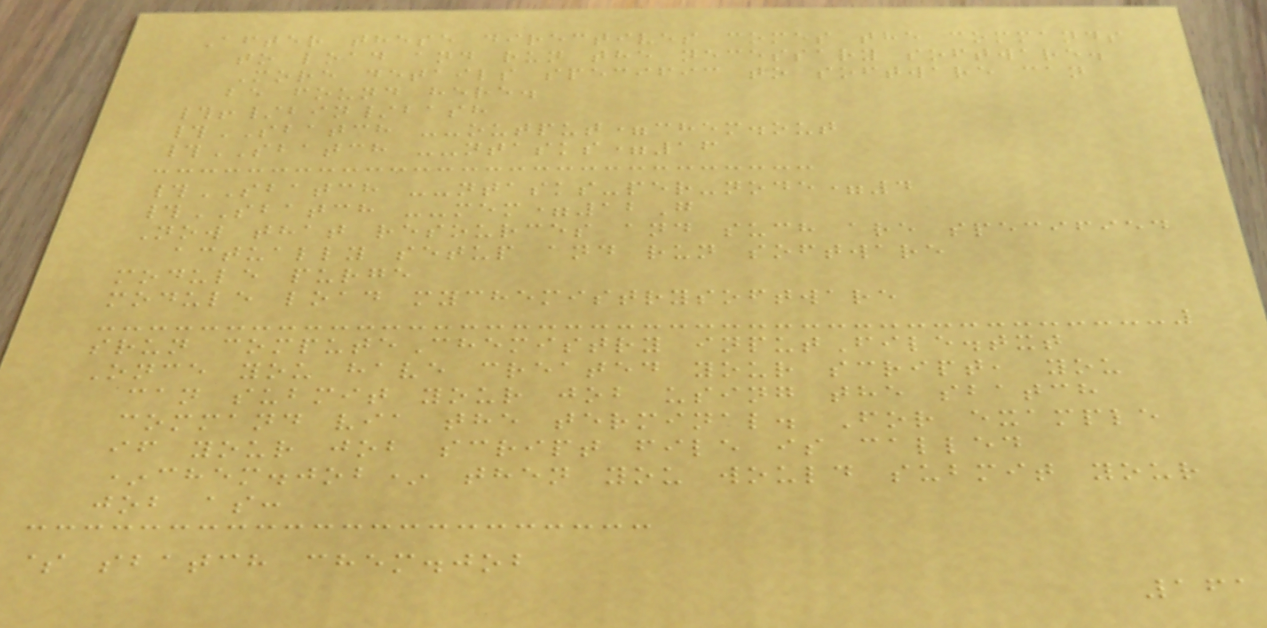After these directives comes the commands
to load and run the necessary software.
More details specific to software can
be found here.
#!/bin/bash
#SBATCH --output=chem.out
#SBATCH --ntasks=16
#SBATCH --ntasks-per-node=4
#SBATCH --mem=12G
Now that resources and such are specified
actually setup and run software
module purge
module load mychemistrysoftware
srun computeChemistry inputFile.txt
Once you have created your script, you
can submit your job using the sbatch
command via the terminal. For example
if your job script file is called
*chem.job* then you would submit your
job as:
$ sbatch chem.job
161
